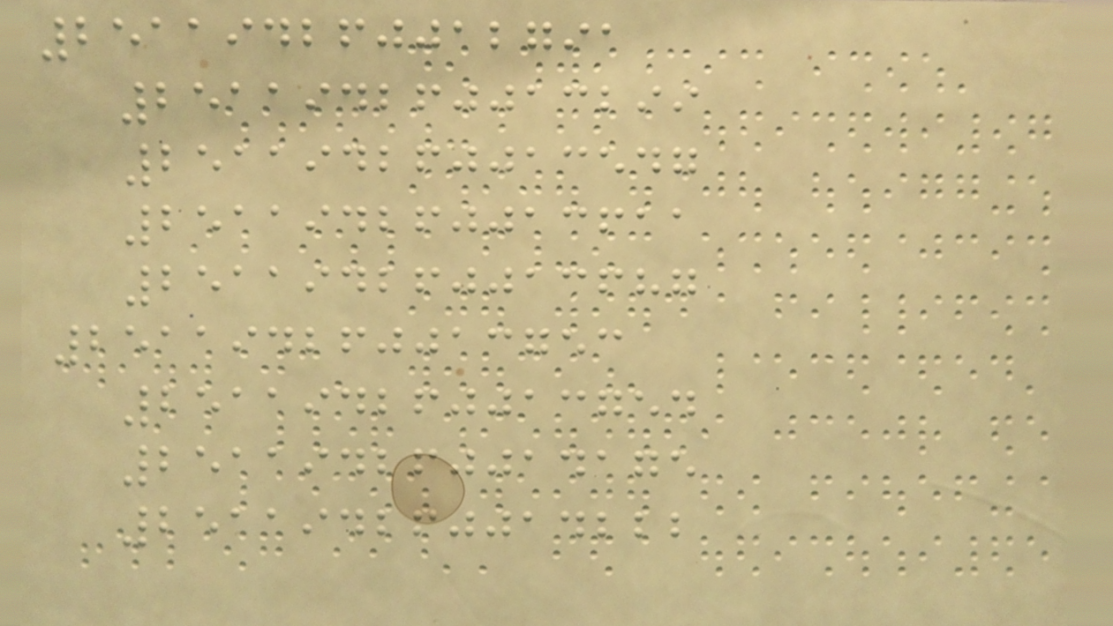251194260012791
251194260013299
251194260013547
251194260013611
251194260013687
251194260013753
251194260013754
251194260014175
251194260014222
